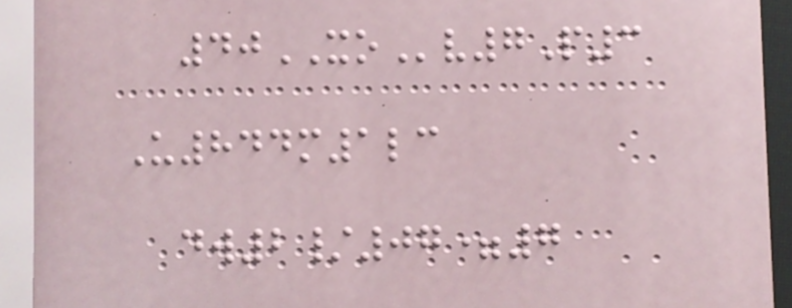40XOv7P3
U844m1lc
dw2/07=7
